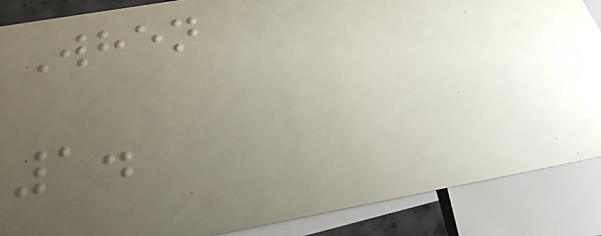When
1.
